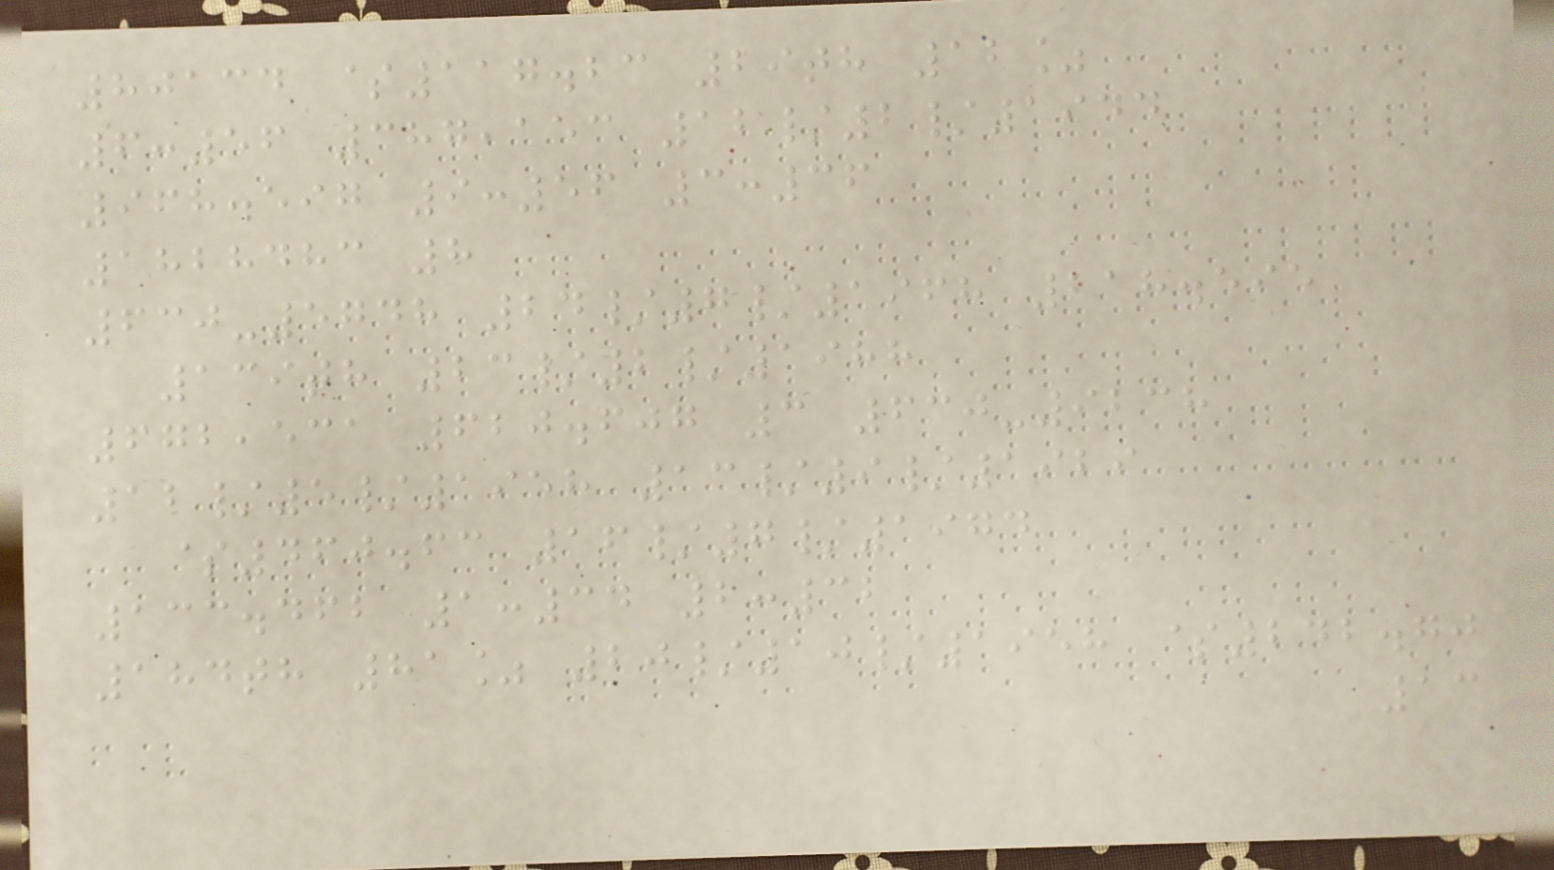80134 $117.23 29th 12%
6:56 387,153 12/2/1944
968.597 9:56 3:36
1828483 8
630-5748 24/7/1968 218.595
139th 23/2/1988
672,531 620.607 3 630-9238
12/5/1958 13/9/1929
$460.63 16/7/1974
133.462 1:34 2:32
184th 81% 20/10/1958 $242.70
13
